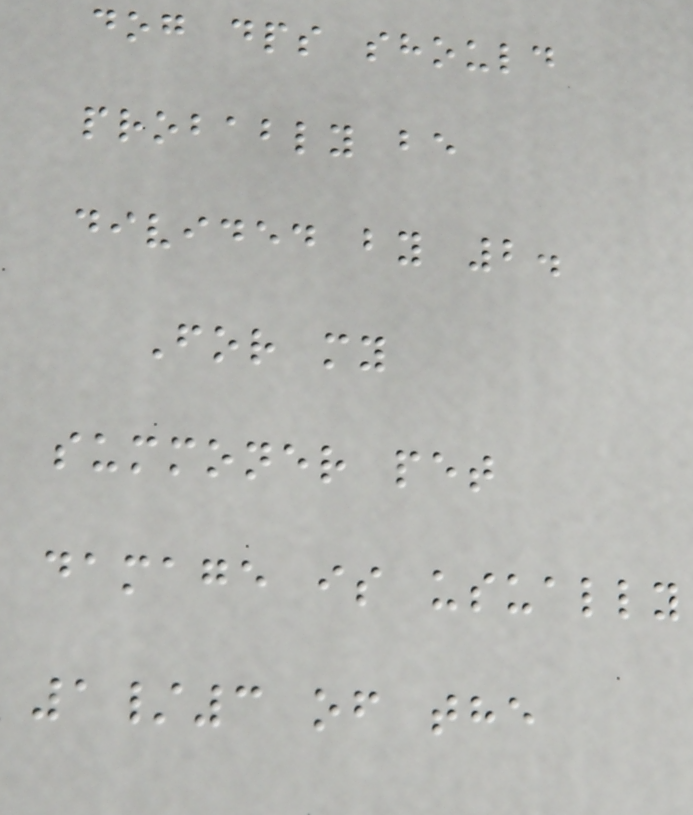dog dps should
probably be
divided by 2.
For my
summoner pet
damage is usually
1/3 of the
